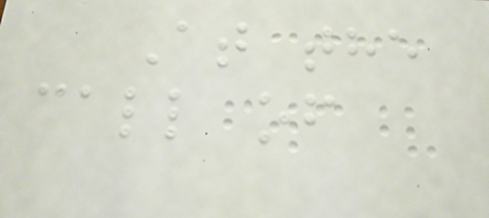At the
call of
